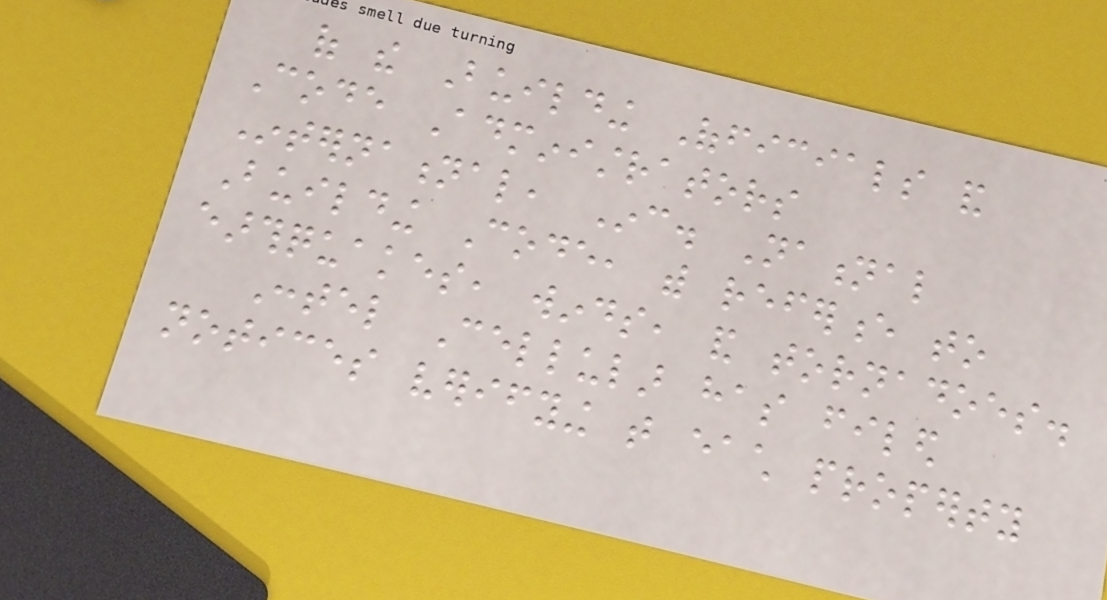of the Building Officials and
Code Administrators
International, Inc. National
Building Code, with reference to
earthquakes, winds, and tornadoes.
Contel Cellular has filed
notices verifying that each property
